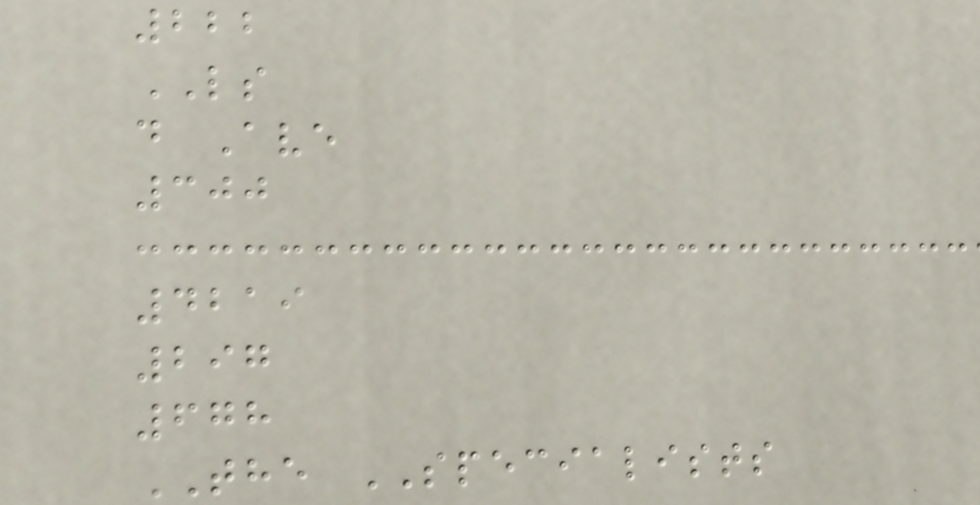222
LS
d Ave
300
4219
297
678
THE SPECIALISTS
